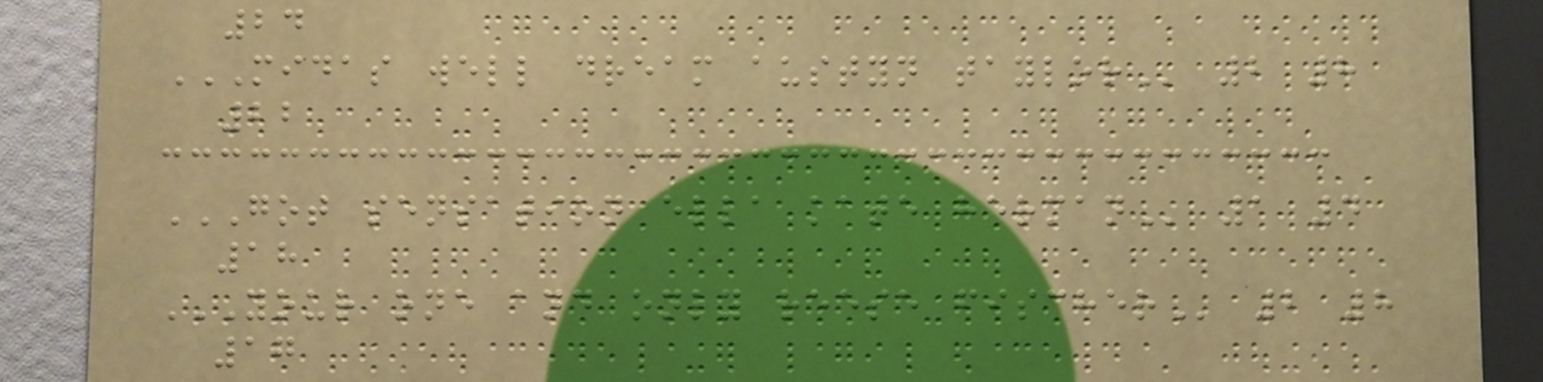24
MIDAS WELL DREAM AUSTYN TAYLOR 2 8
22
GOT SENSATION ELLA KATE HERMAN 1 4
18
YOUR ONE AND ONLY REESE FISCHER 2 8
17
